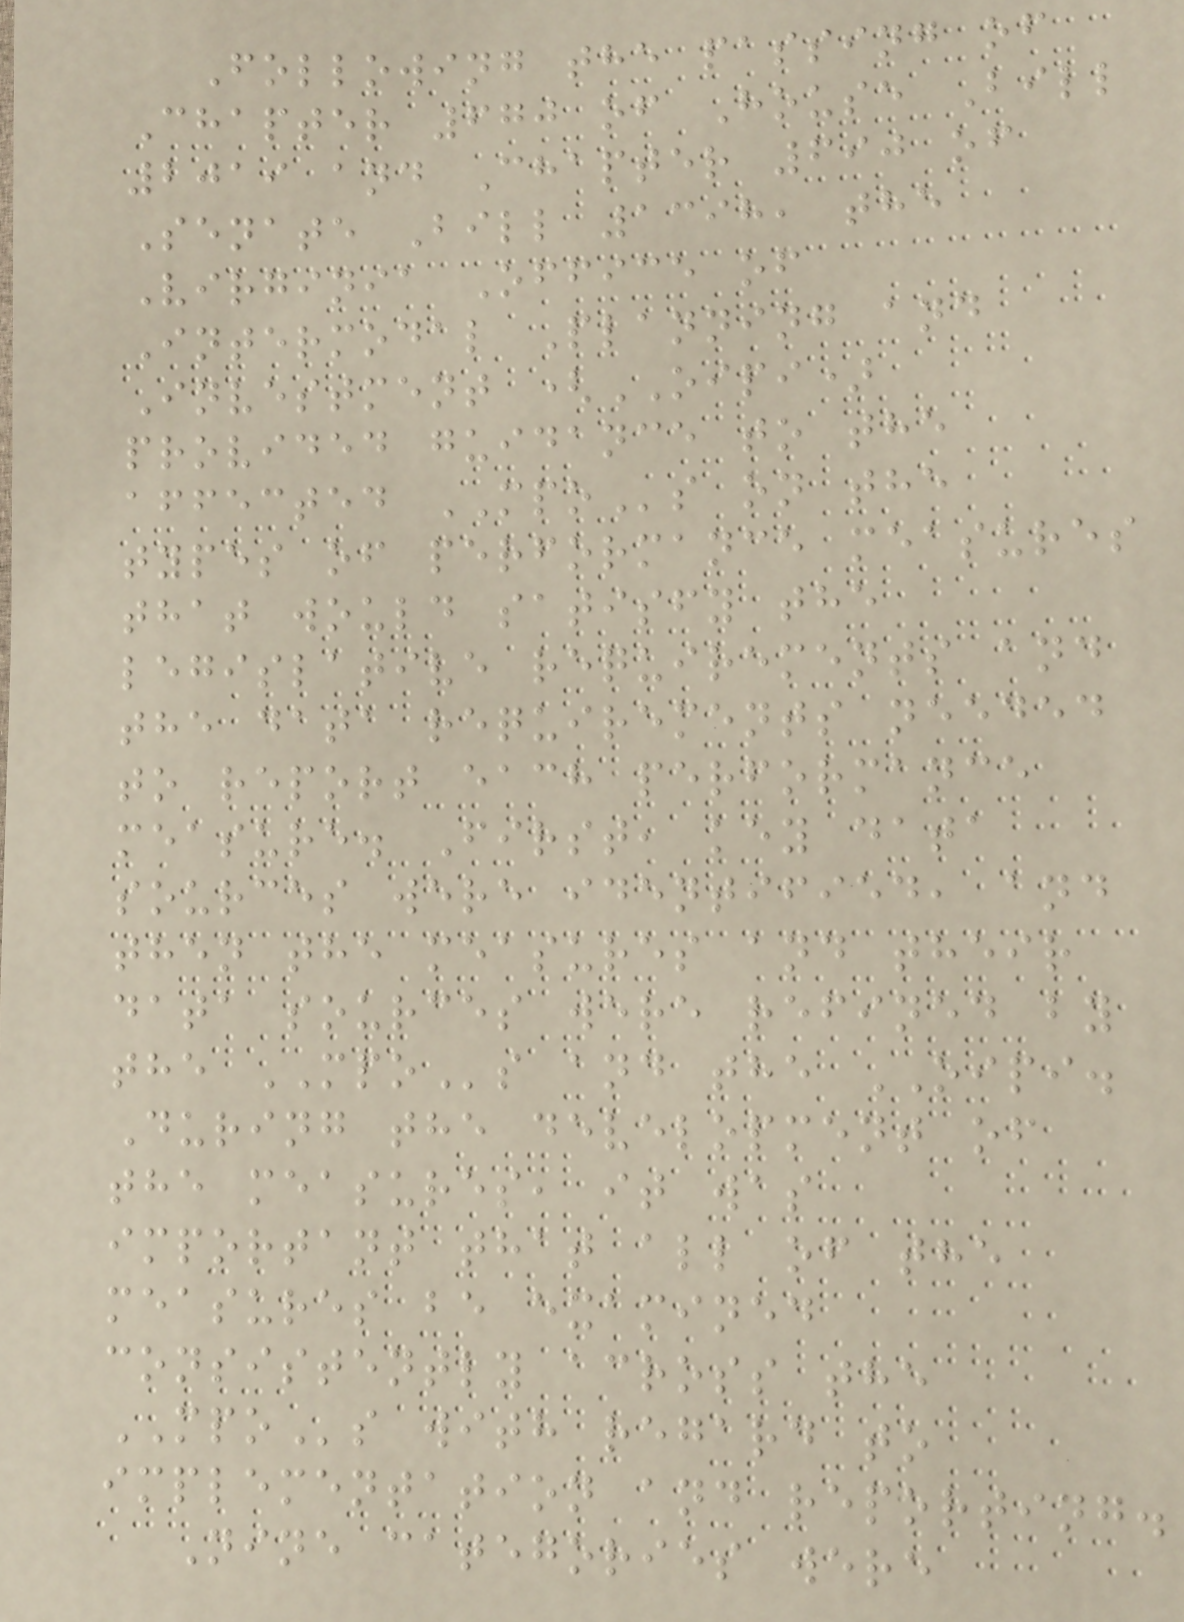Following the passing of
Chapter 670 of House Bill
2019 and Chapter 690 of
Senate Bill 1398, the
Virginia Office of
Intermodal Planning and
Investment (OIPI)
provided guidance to the
affected MPOs on the
types of performance measures
that would satisfy the
legislative requirements and
the data requirements needed
to report each performance
measure. First, key data
sources were identified, and
then the measures and their
data sources were refined by
the MPOs and the OIPI.
During the development of
the measures, it was
important that all of the
measures be examined
consistently across the
MPOs with regard to
implementation and reporting.
Nine categories were
